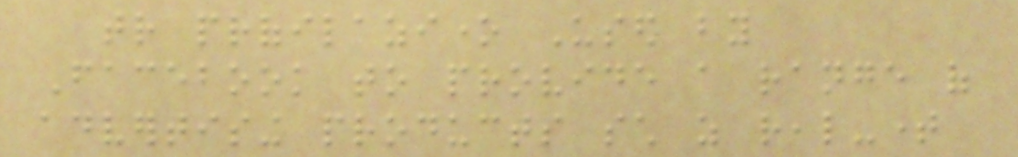tr profilazione Used by
Facebook to provide a range of
advertising products such as real-time
